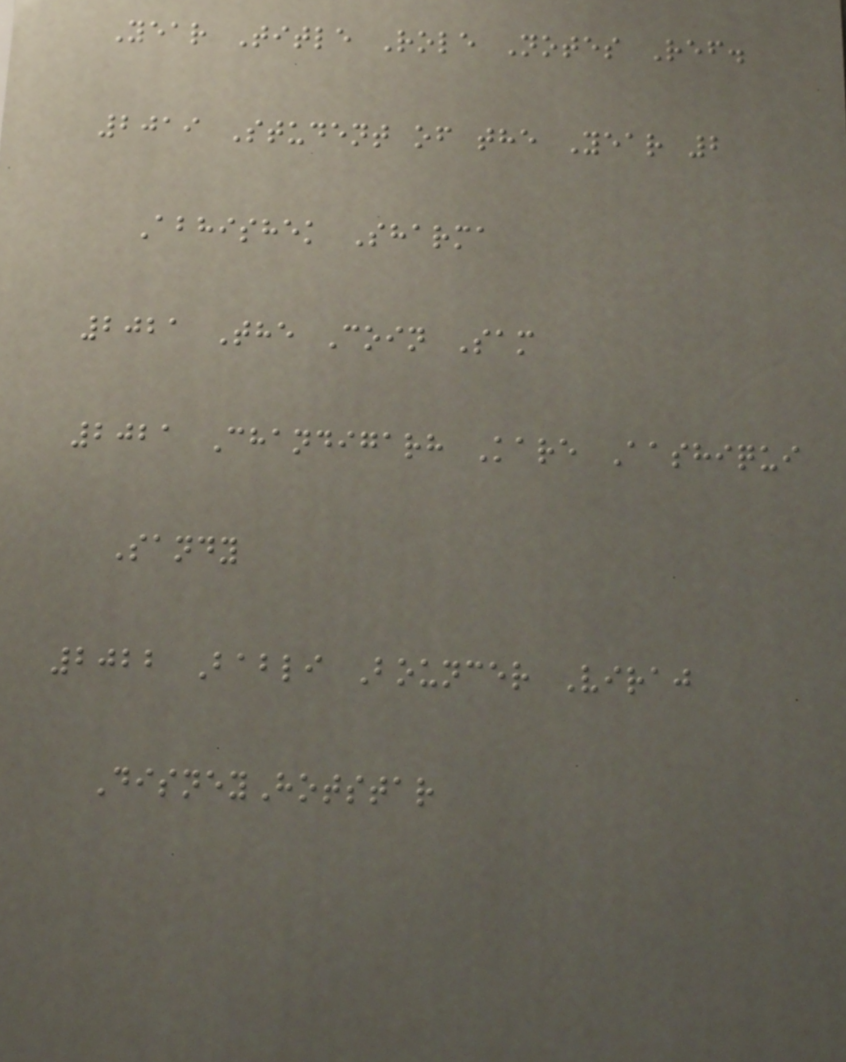Year Title Role Notes Ref.
2019 Student of the Year 2
Abhishek Sharma
2021 The Coin Sam
2021 Chandigarh Kare Aashiqui
Sandy
2022 Babli Bouncer Viraj
DisneyHotstar
